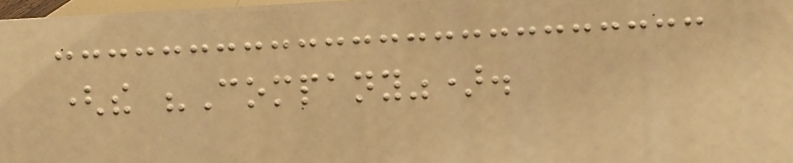(the "Company").
